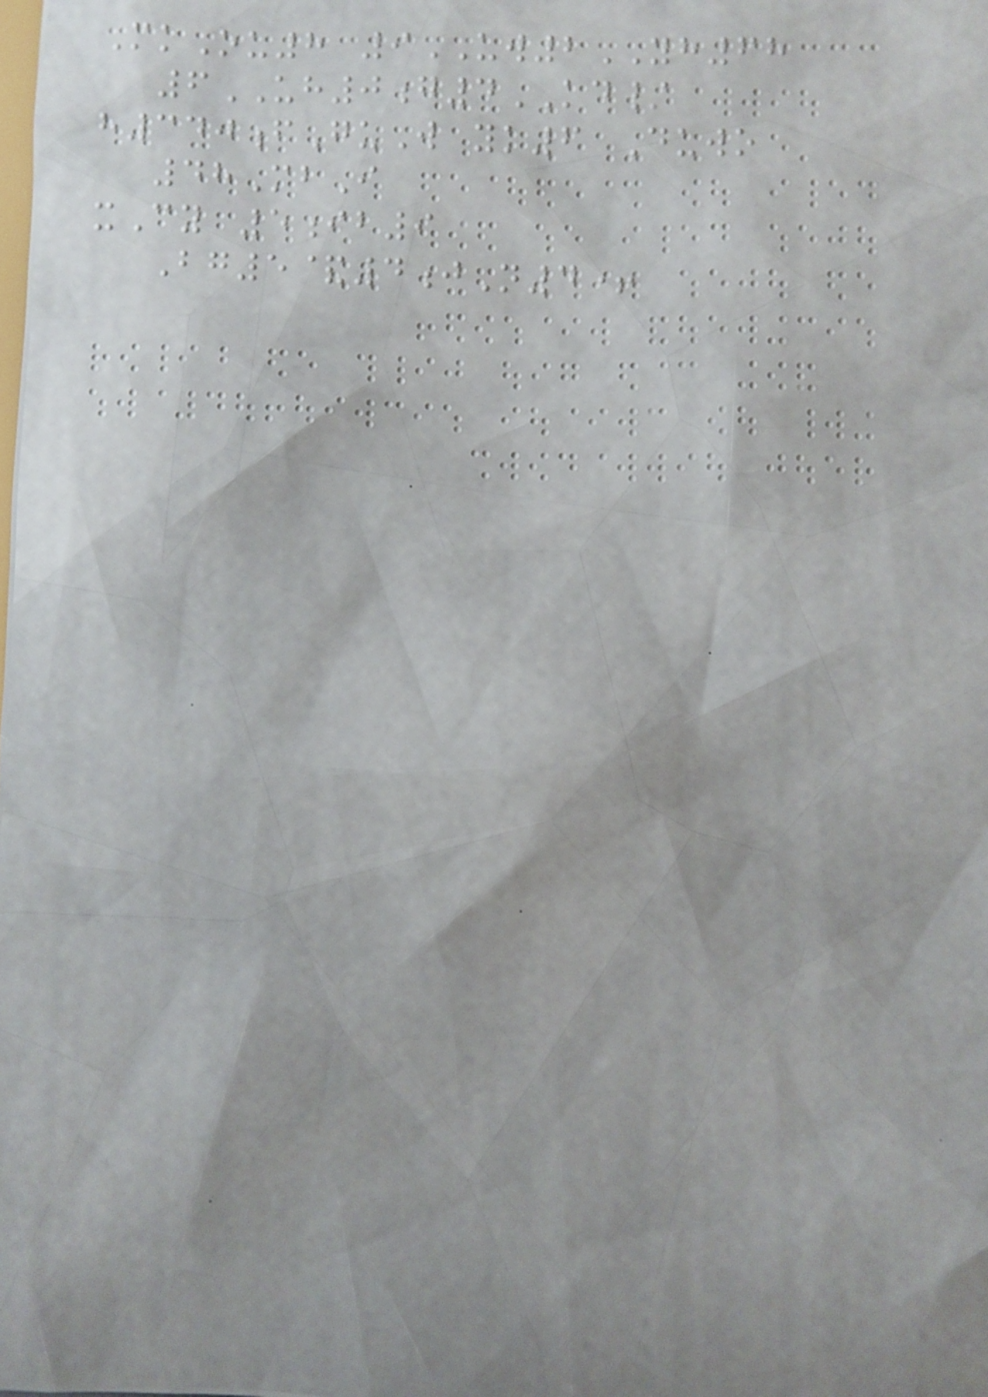MkOu8 9UW2YH68
6UH0g4KD/
h340fGuW yk6 Duwo
48MbI
xCy 5ib9
Bg5&4jN4+
